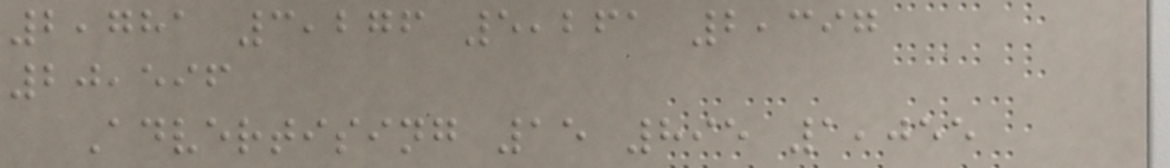2,781 3,276 5,261 2,397
20,596
Advertising 15 895 1,055
